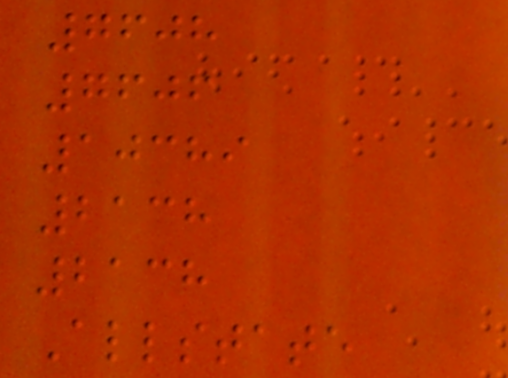7608
7606
10389
2138
2138
Allstate
